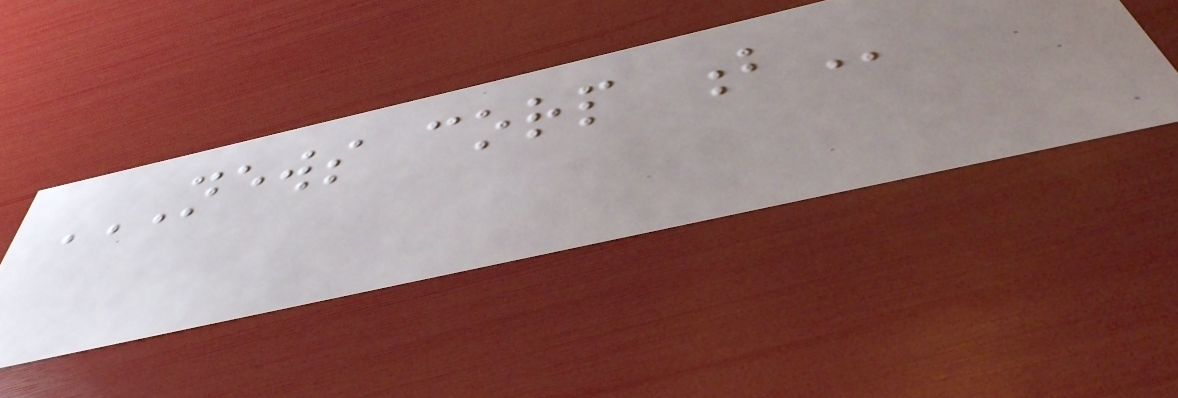NEWS CORP B
